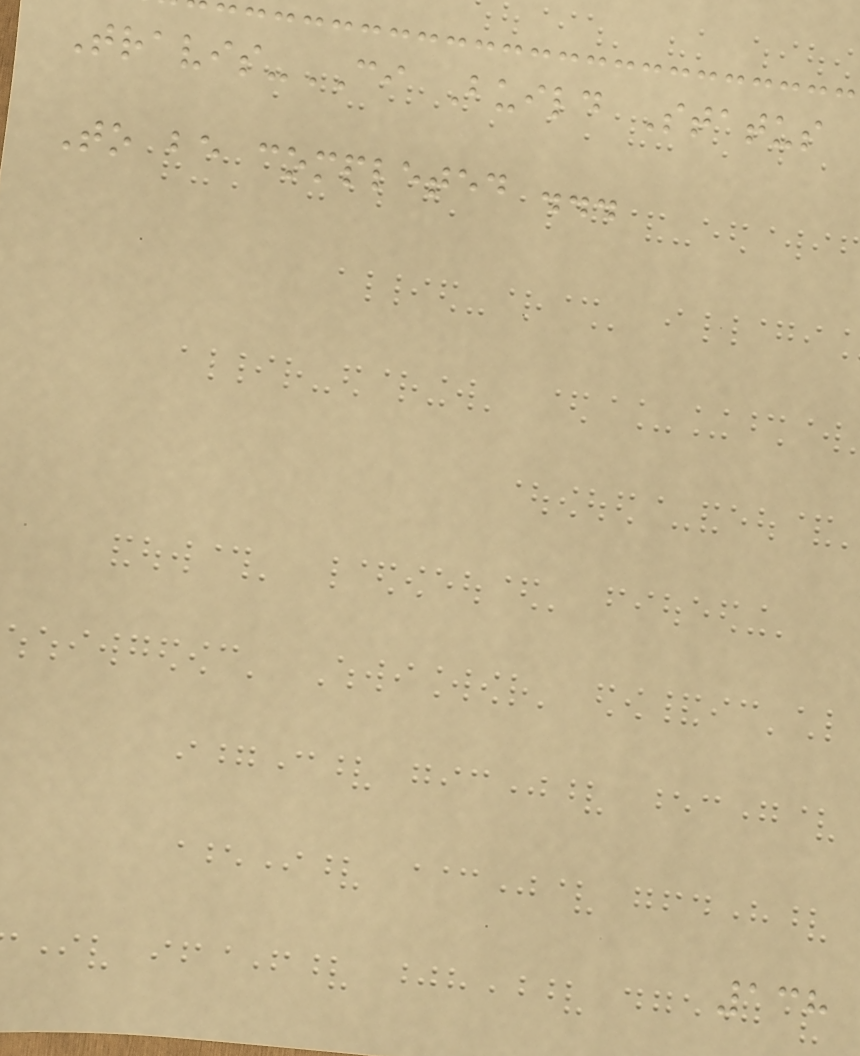Travis-CI Build Status
To be completed ...
138
